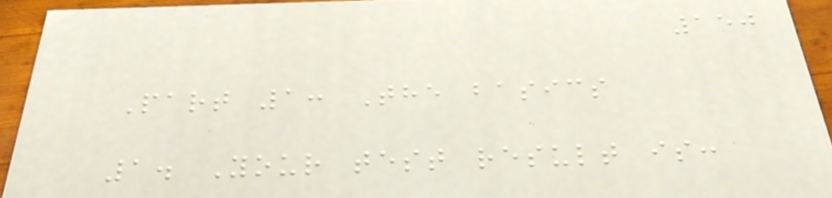150
Part 1: The basics
1. Your test result is:
